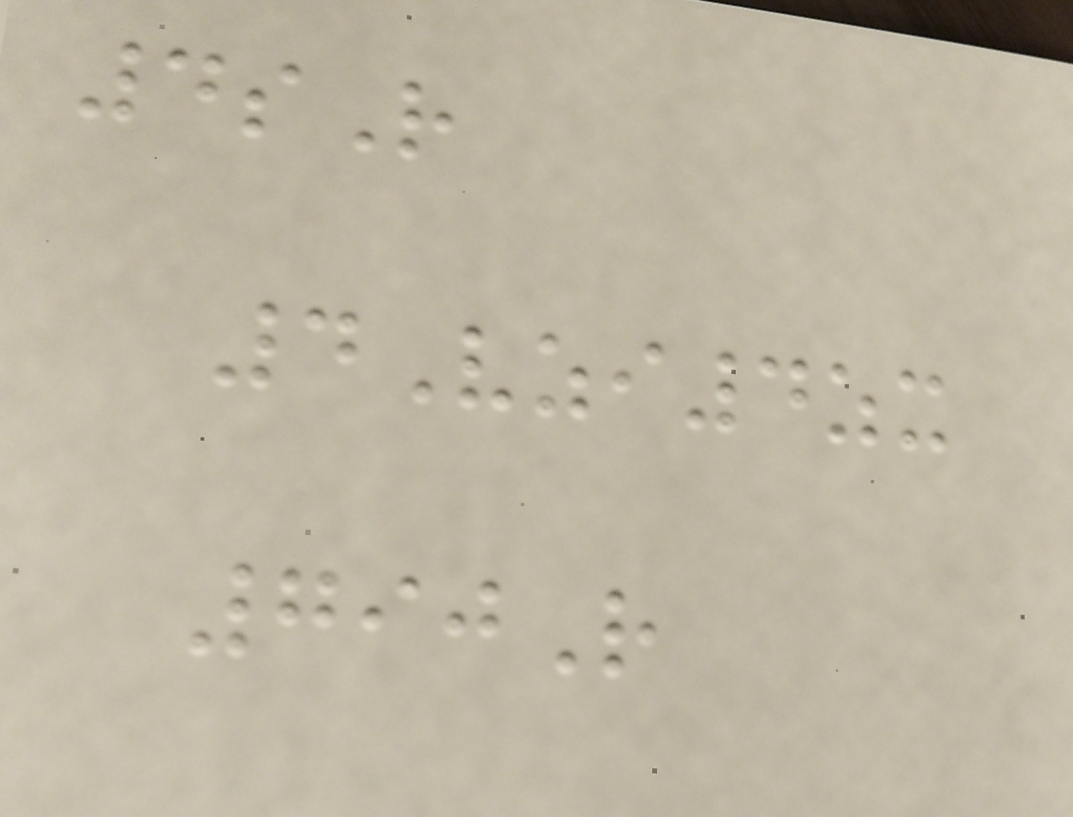4sR
4Vzi4zx
790R
